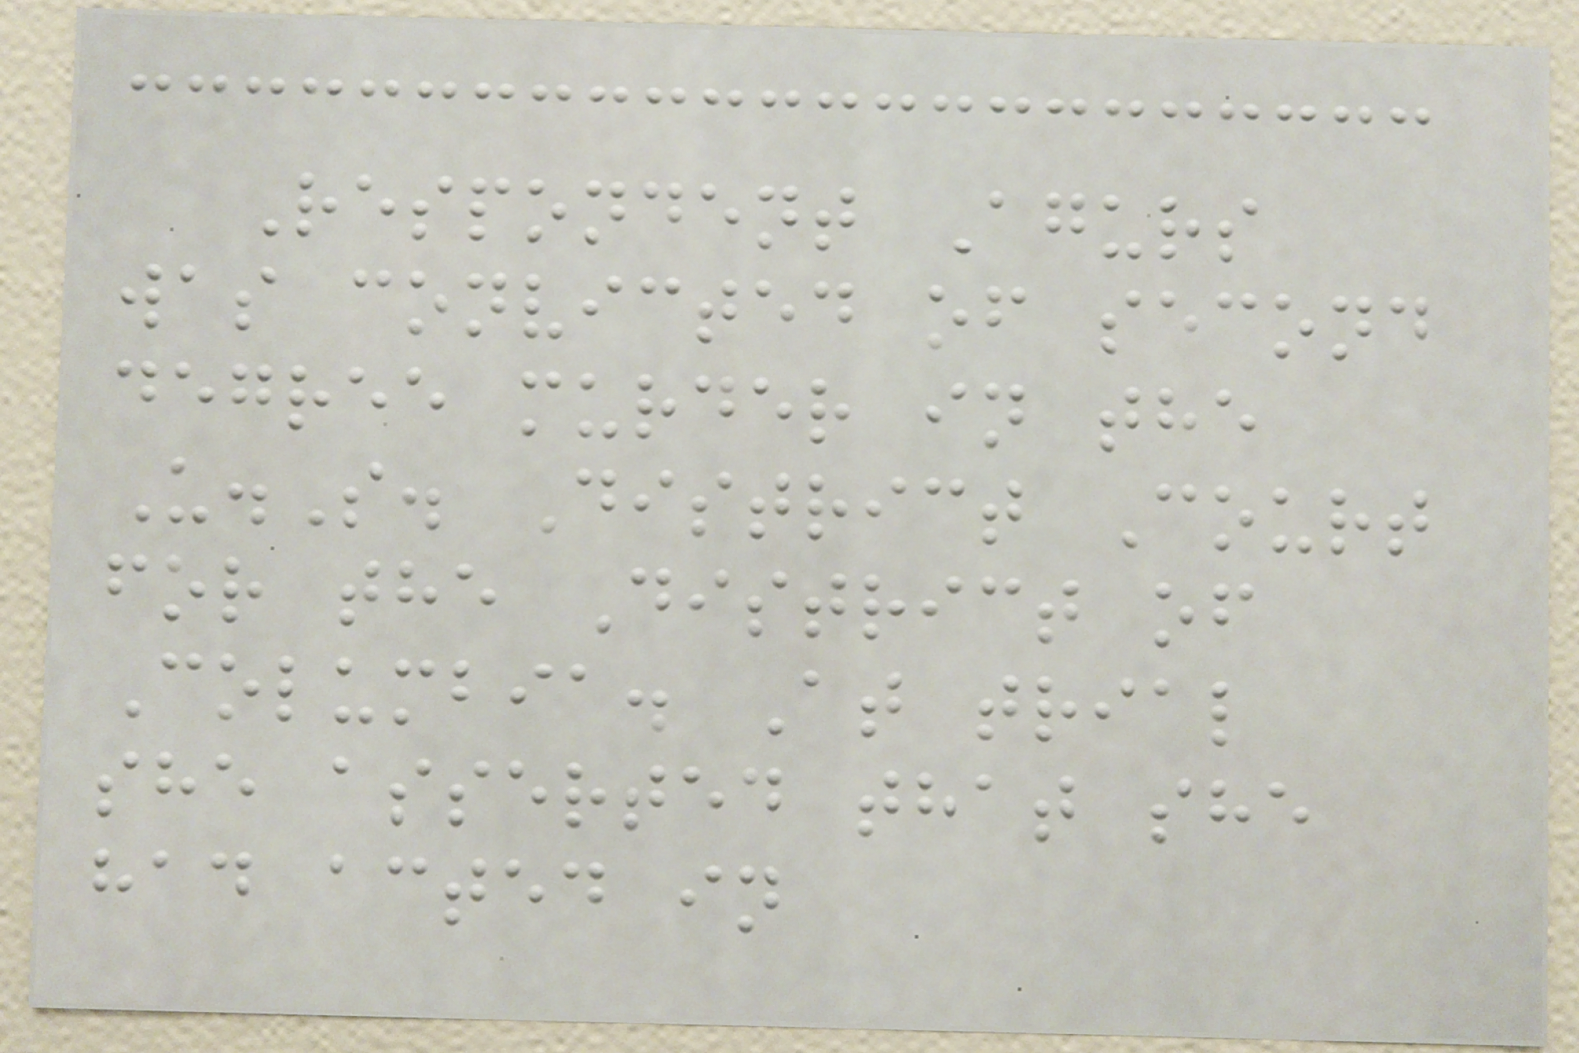Respondent Agurs
was convicted of second
degree murder in the
U.S. District Court
for the District of
Columbia. At trial
she asserted that she
had acted in
